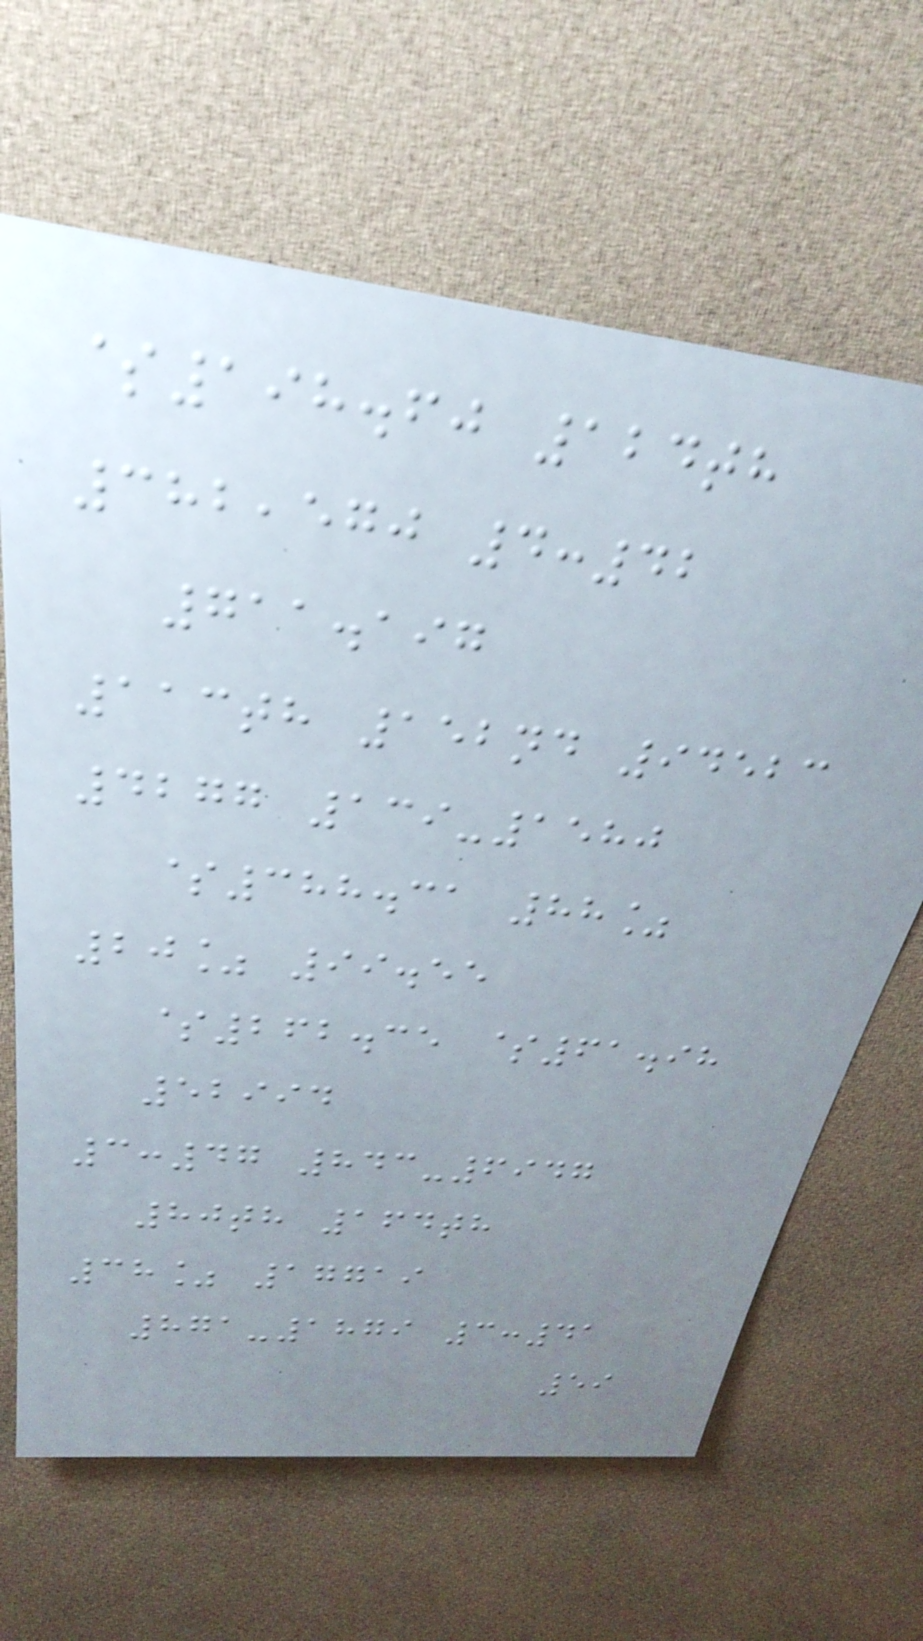$198.60 124th
382,570 4:42
711.197
113th 152nd 94523
4277 139-1580
$388.31 88%
20% 99.55
$262.35 $61.98
52994
3:47 843-6947
80th 164th
38% 17719
871-1879 3:41
59
